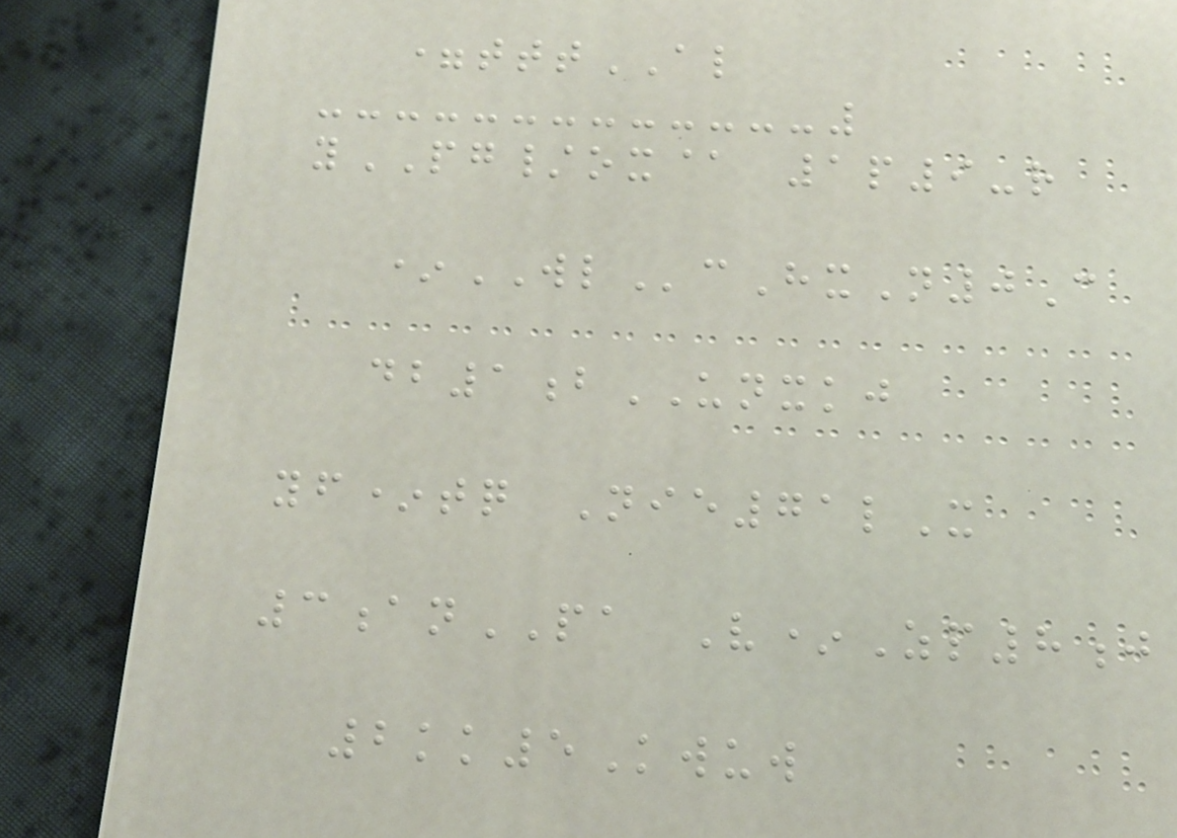=tttAL
yPG/ox@ 1p9-r
*WLcHxN0C
db1bUNXKJ
yf*tq Nie71lX
3anPA V*Zp8j
2kk5Kwuw
